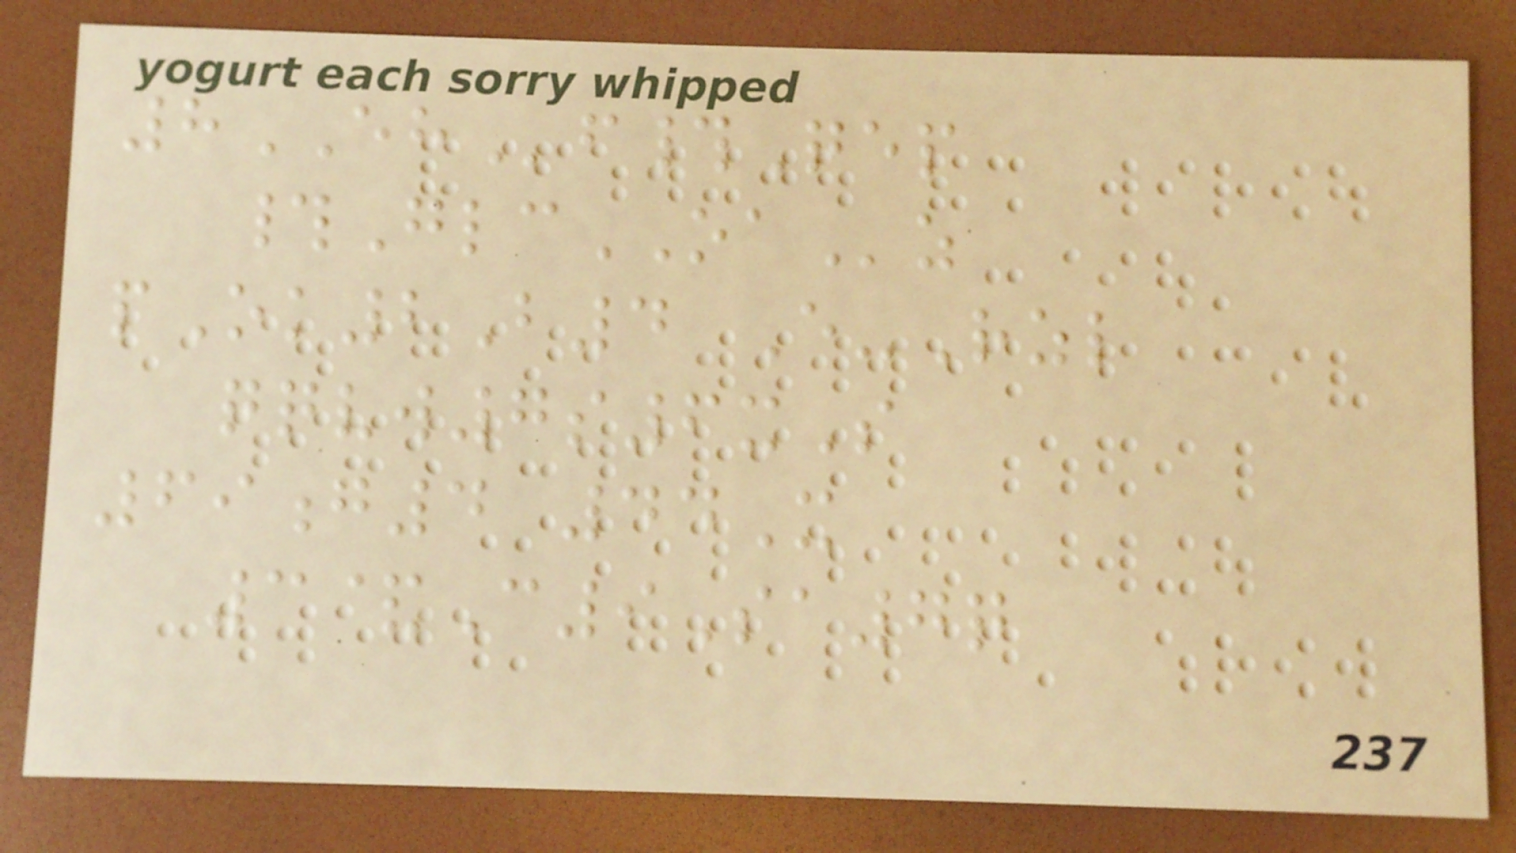8EHf#Qep
#GlcOAz
pOk2B4 E-Rzl
qqvw7s6xS
69g4 44X
3&C9Sa7q
